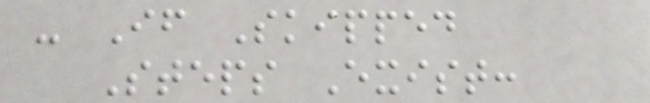- If Skipped
Steps Exist:
